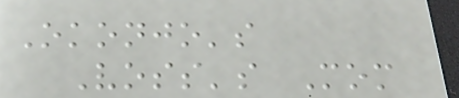Okonjo's
Voss's Mom
